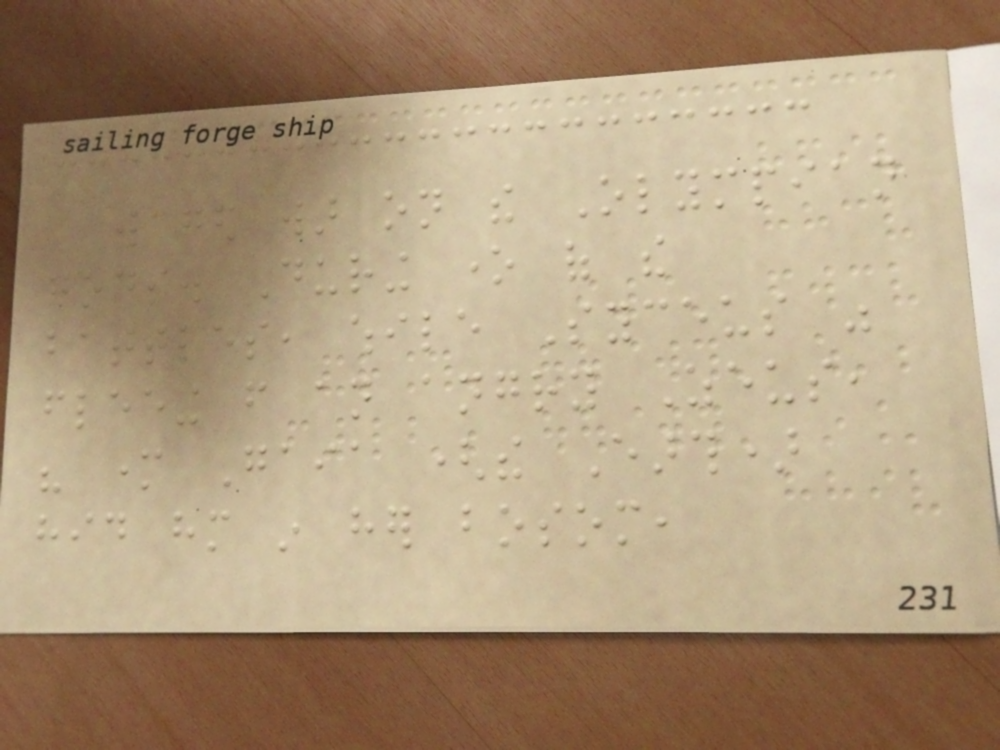waged war on the Olympian
gods. During one of the
battles, while Syceus was
fleeing from an angry Zeus,
his mother Gaia (the Earth)
hid him in her bosom,
